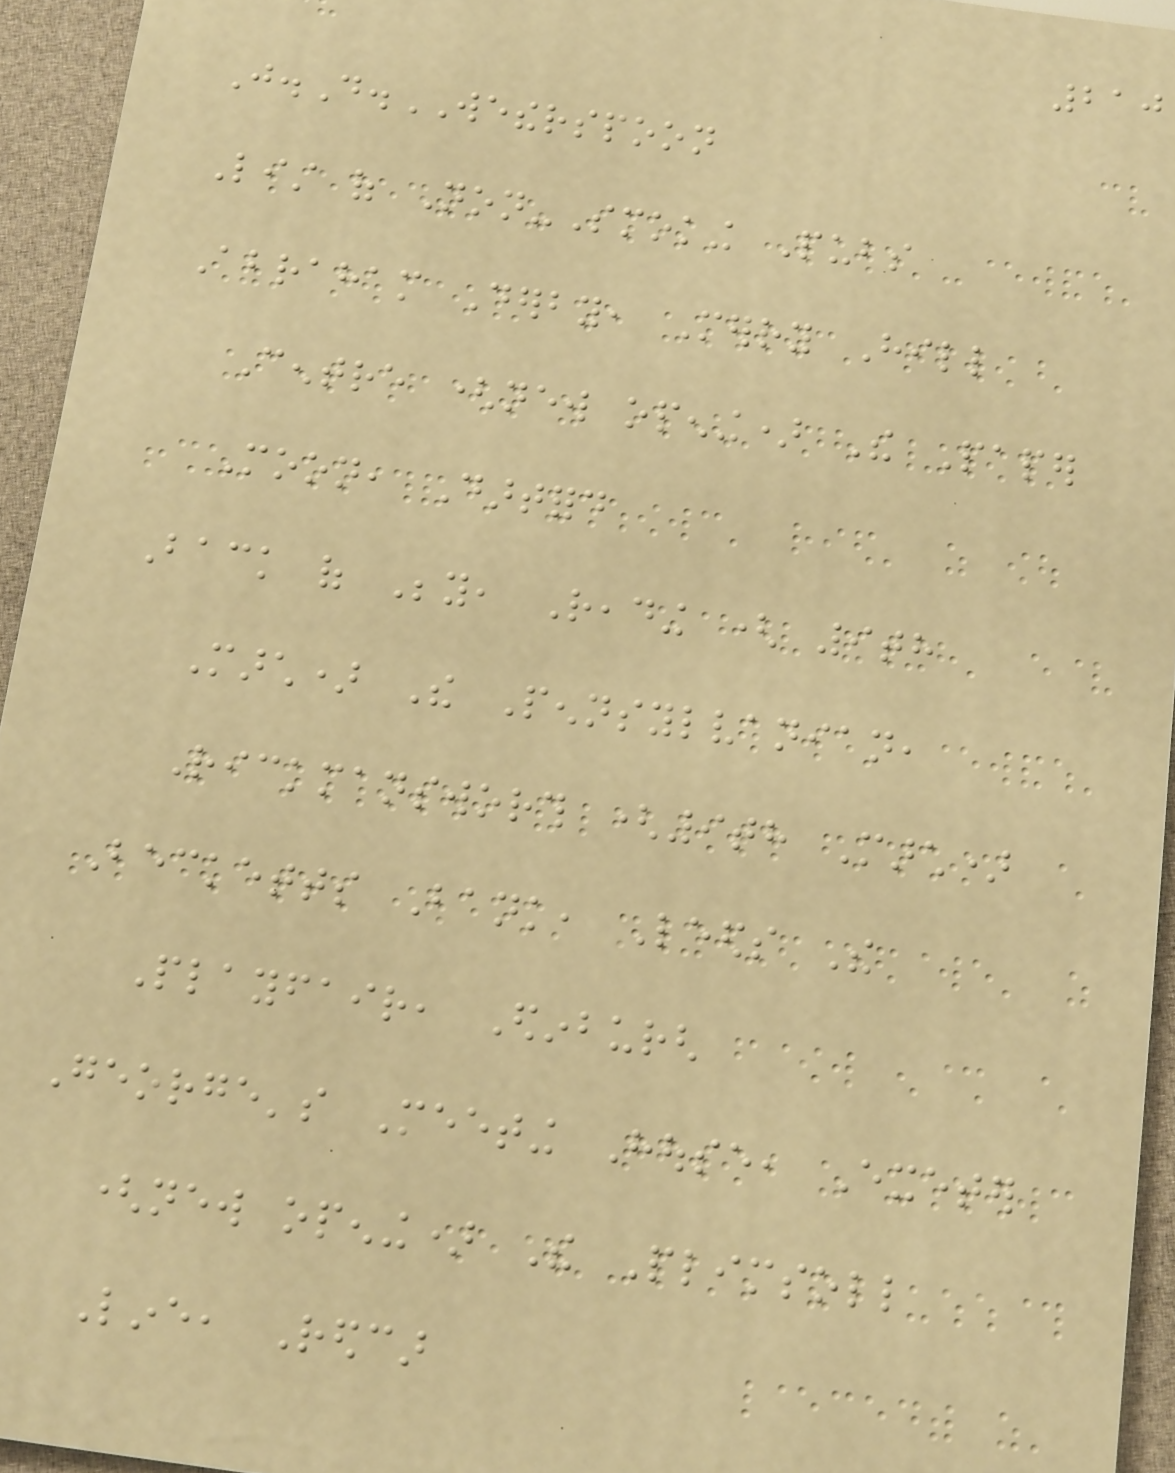210
J.D.WETHERSPOON
List of Non-Smoking Pubs
Abraham Derby, Merry Hill
Centre (new opening) The Paper
Moon, Dartford
Back of Beyond, Reading ( 9th
March) The Pennsylvanian,
Rickmansworth (9th March)
Becketts Bank, Leeds The
Playfair, Edinburgh
George's Meeting House, Exeter
(new opening) The Plimsoll
Line, Redcar
